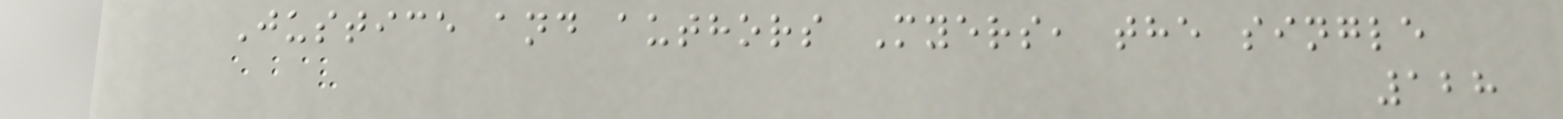Justice and authors Myers, the single
128
